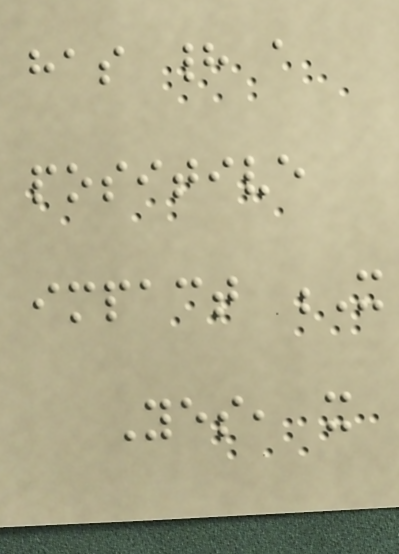has had a
positive
impact X
Yes, it
